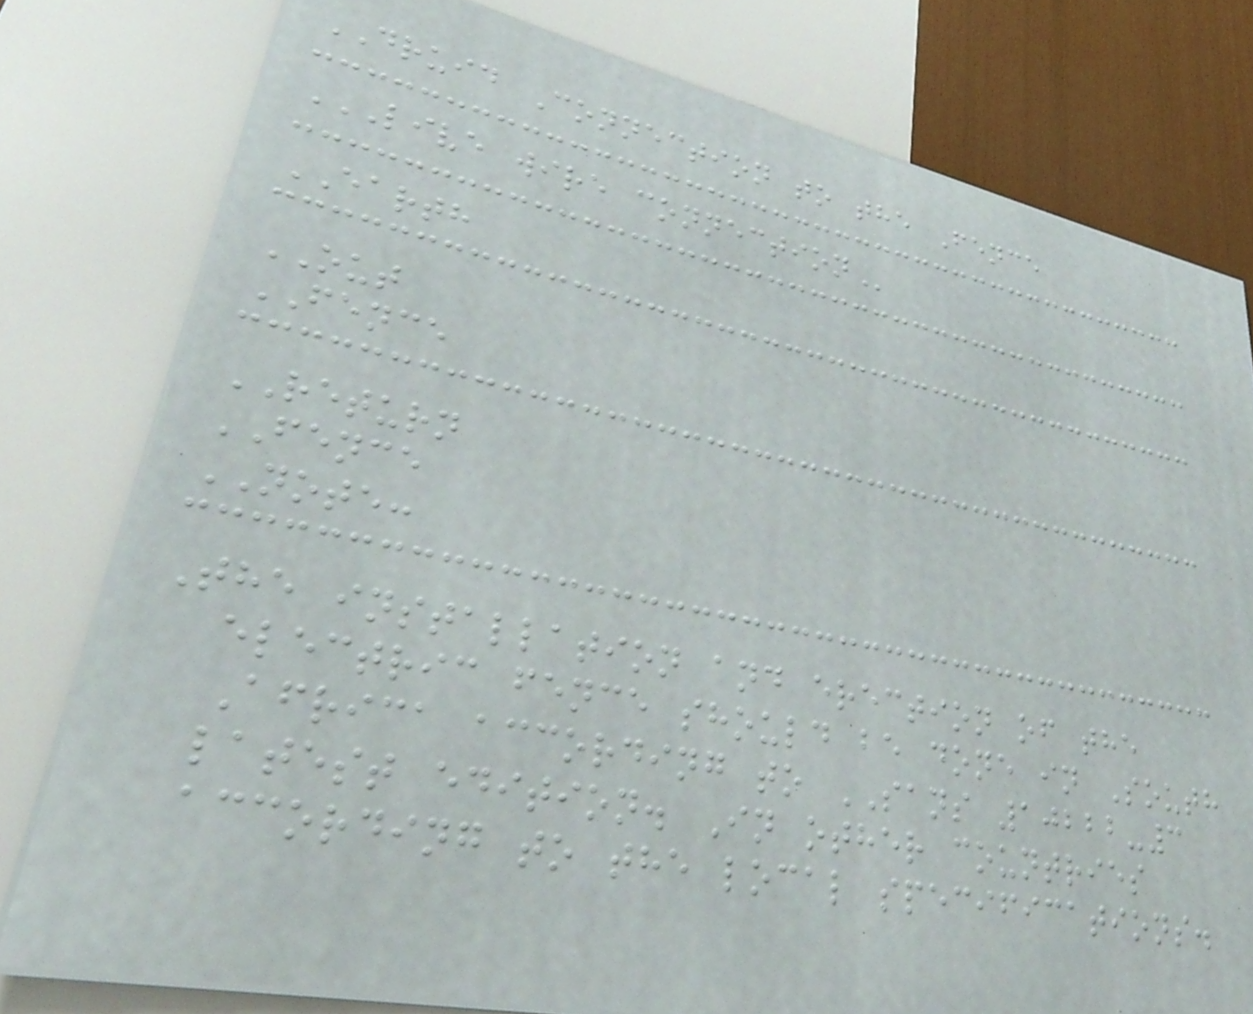DRUID Connection to the Fence
LIVE WIRE CONNECTION
EARTH
OUT
FENCE
RETURN
FENCE
NOTE:
The installation and erection of the
electric fence should be done in South
Africa according to SANS 10222-3
latest edition. In other countries
according to the local specifications.
